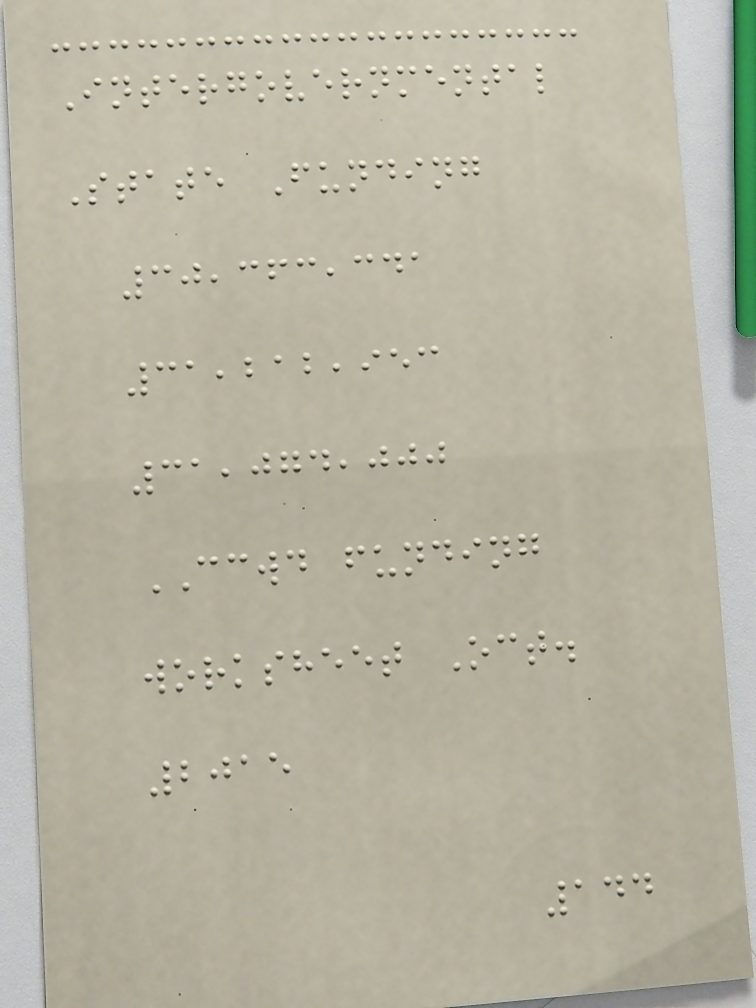Intergovernmental
State Funding
30,363,341
31,212,953
31,074,000
CCWD funding
worksheet Oct.
2015
144
